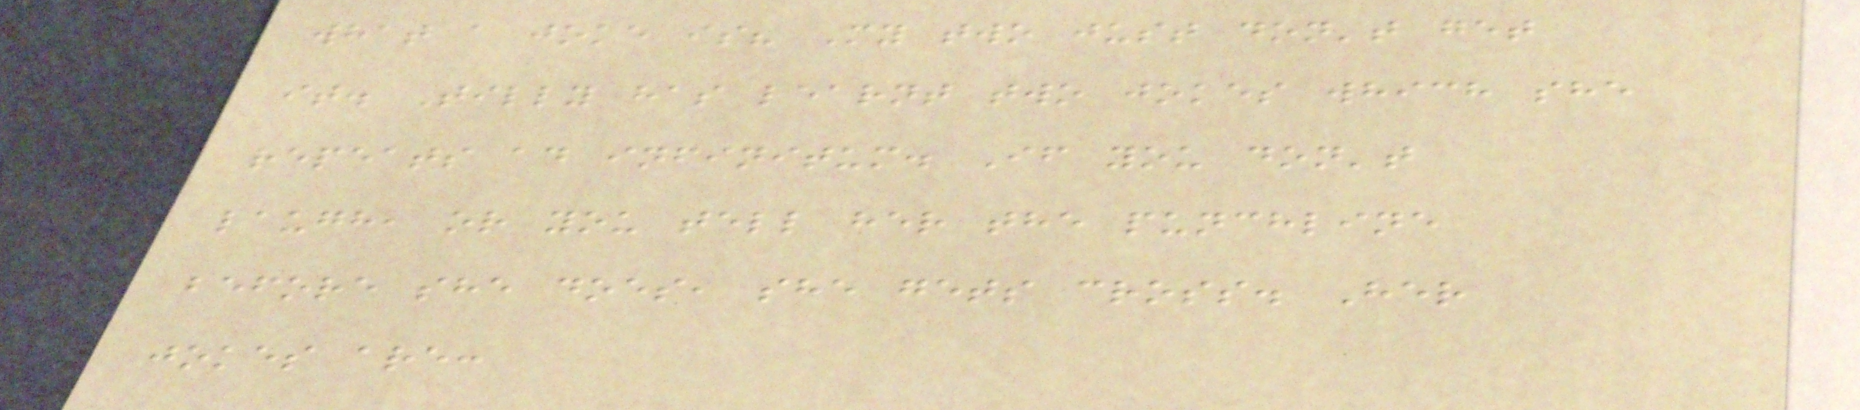what a joke is? My two just don't get
it. Tilly has learnt two jokes which she
repeats ad infinitum. If you don't
laugh, or you tell her the punchline
before she does, she gets cross. Her
jokes are:
